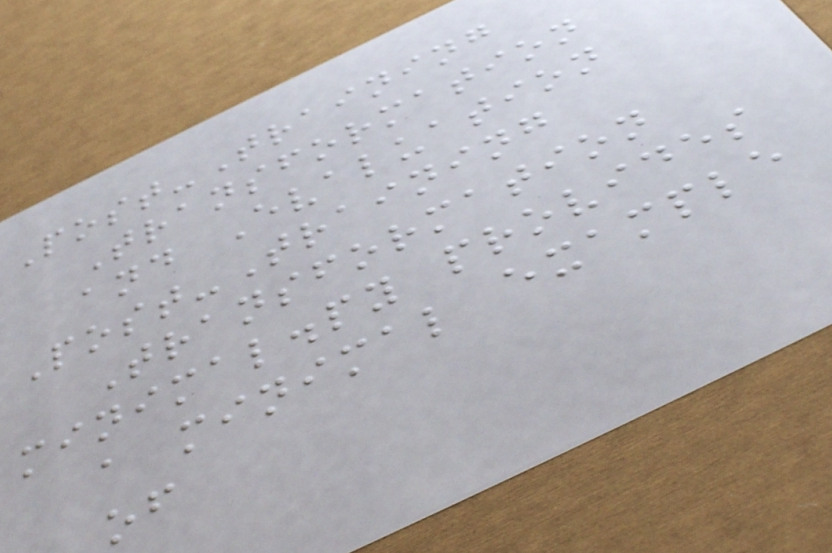Post-Training
Transformation
and Evaluation
Post-Training
Transformation
minimal.py provides
a minimal example
of
